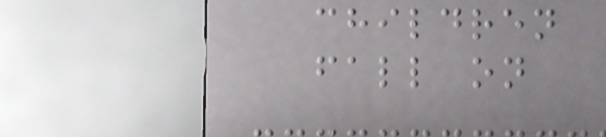children
fall on
